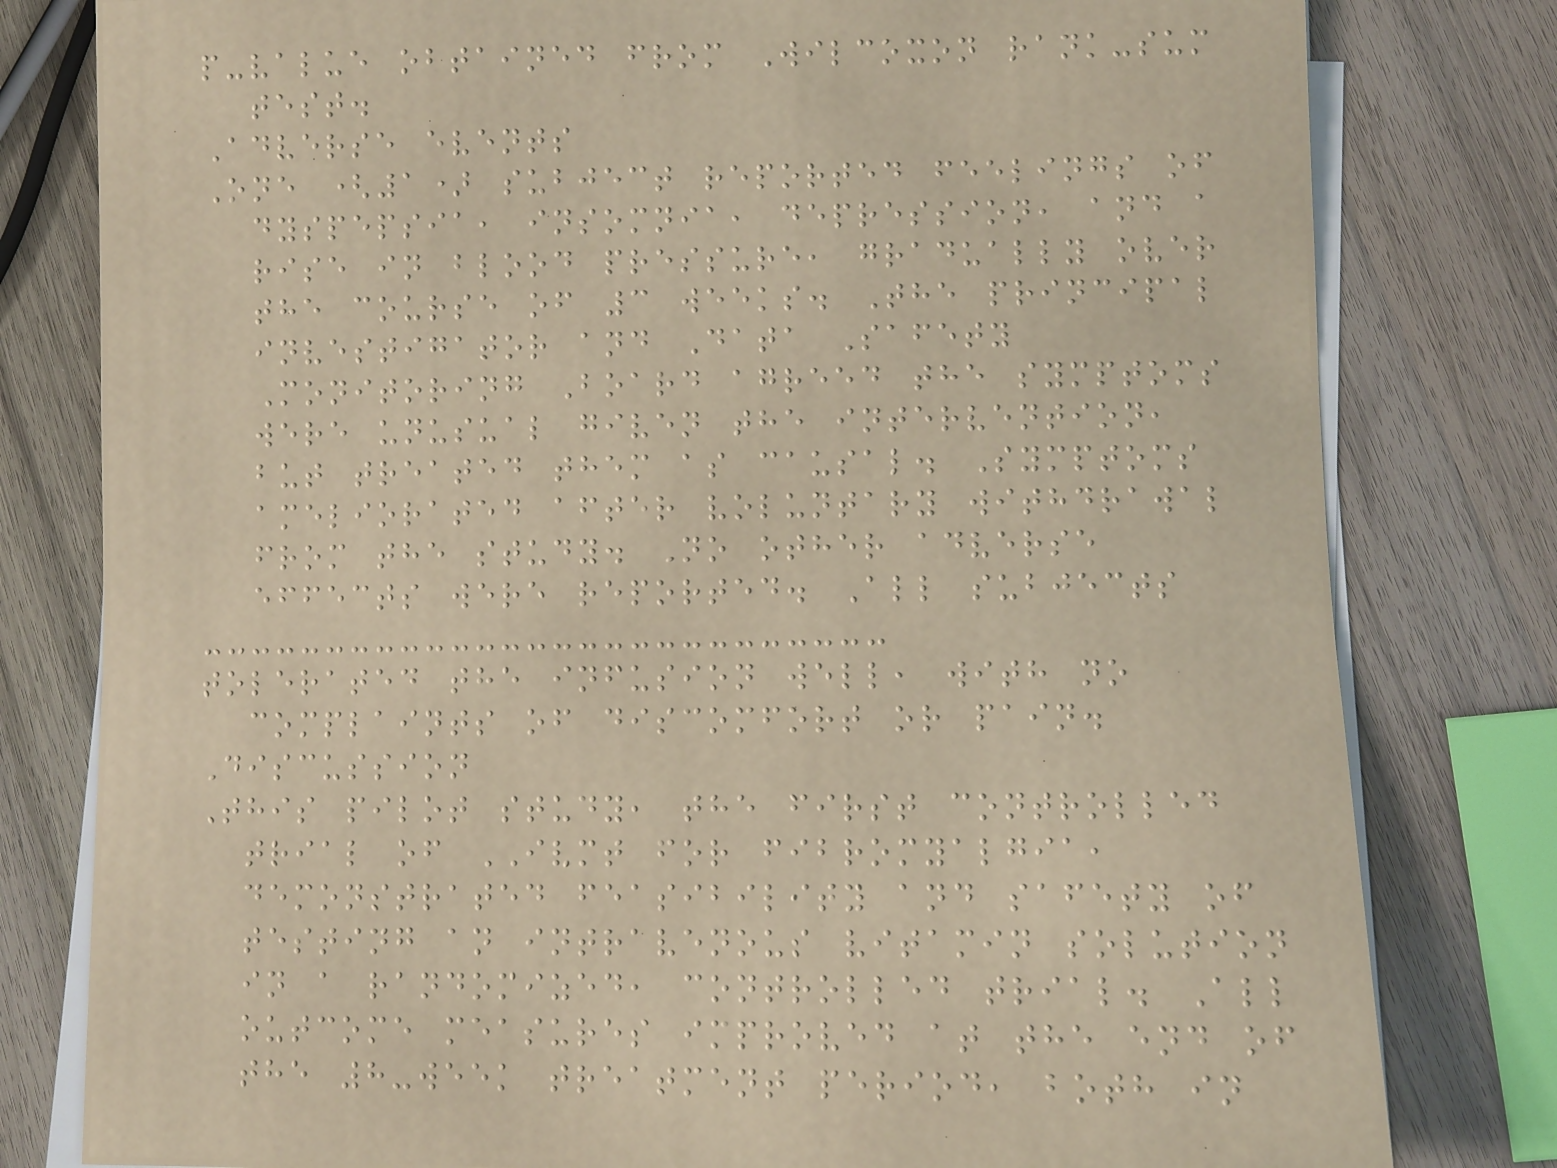p-value obtained from Wilcoxon rank-sum
test.
Adverse events
One (1) subject reported feelings of
dyspepsia, insomnia, depression, and a
rise in blood pressure, gradually over
the course of 3 weeks. The principal
investigator and Data Safety
Monitoring Board agreed the symptoms
were unusual given the intervention,
but treated them as causal. Symptoms
ameliorated after voluntary withdrawal
from the study. No other adverse
effects were reported. All subjects
tolerated the infusion well, with no
complaints of discomfort or pain.
Discussion
This pilot study, the first controlled
trial of IVMT for fibromyalgia,
demonstrated feasibility and safety of
testing an intravenous vitamin solution
in a randomized, controlled trial. All
outcome measures improved at the end of
the 8-week treatment period, both in
